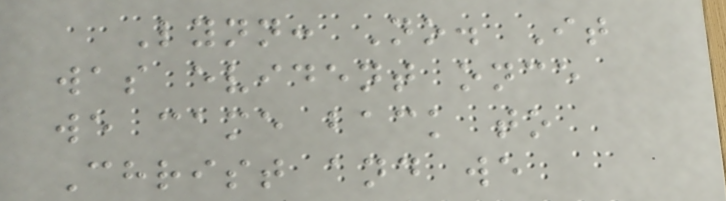Lynn: No. It
was evident once
we came back to
Christ and we
